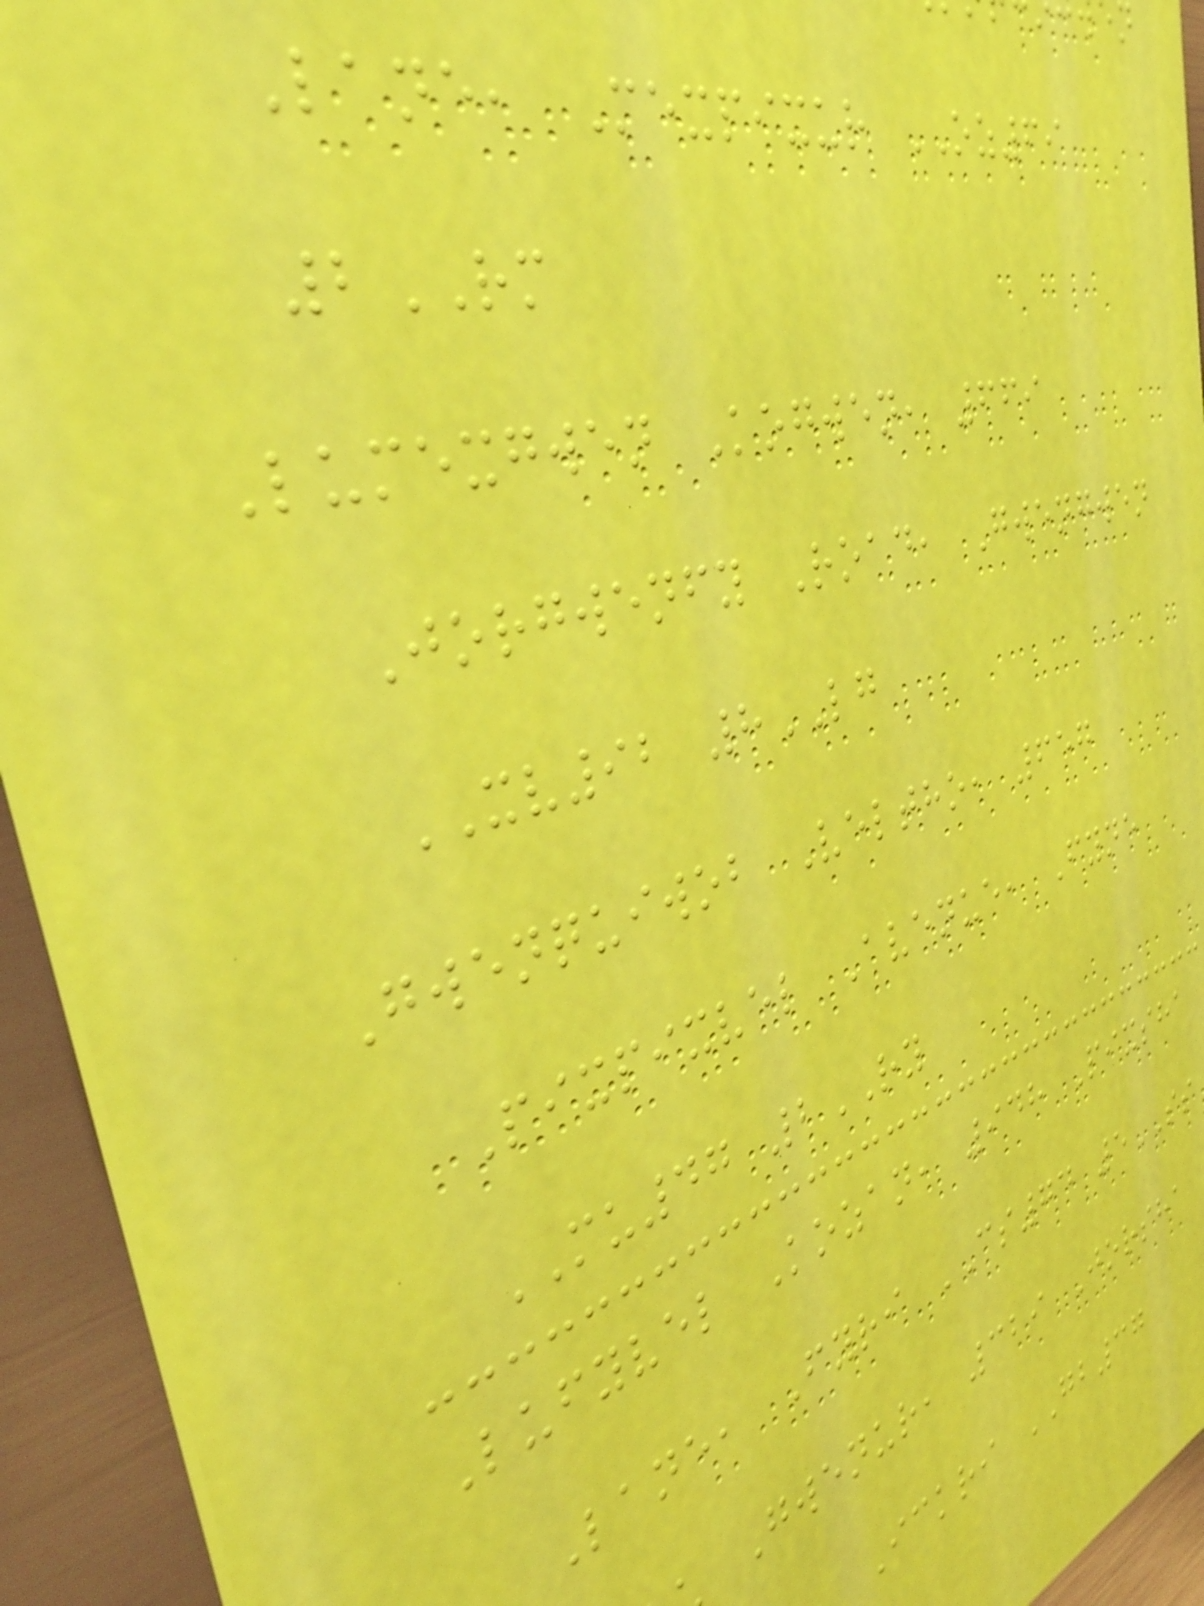Lane, Mexpixur OZ69
2RM
Lumexgwen Kogwen, 669
Jorgwenfy Road, Gwengwen
XV92 8LG
Gwenquiwob Veltho, 657
Pixpixvel Avenue, Fyne
MU47 2RY
Lufyvel Kozan, 948 Pixsha
Lane, Fyri CS74 5SS
Gwenur, 329 Jorsha
Ickri GB37
